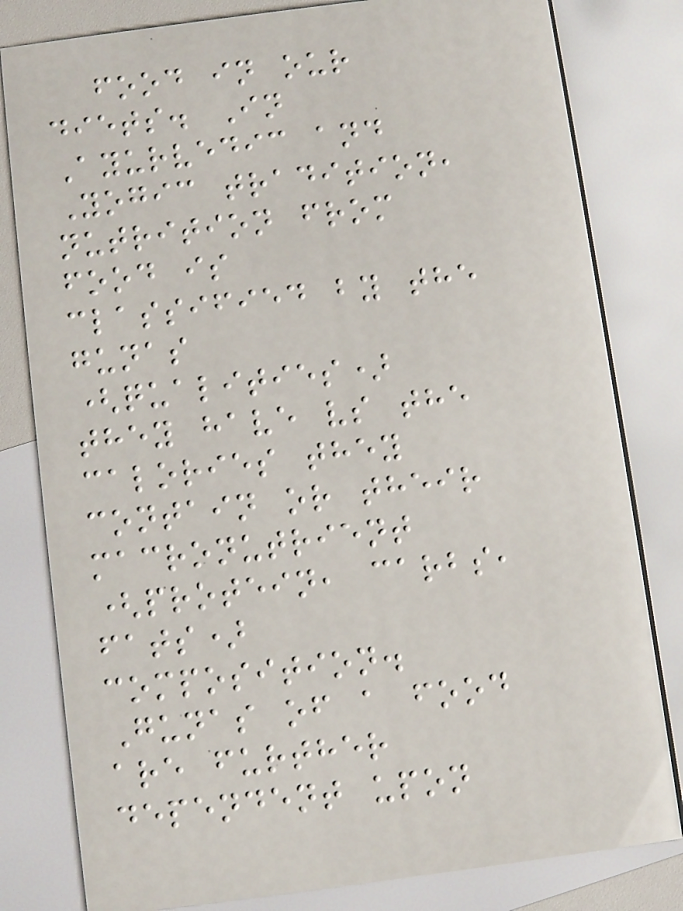food in our
diets. In
Ayurvedic and
Yogic tradition,
nutrition from
food is
classified by the
gunas
(qualities)
they have vs the
calories they
contain or their
macronutrient
(protein, carbs,
fats)
composition.
Gunas of a food
are further
dependent upon
